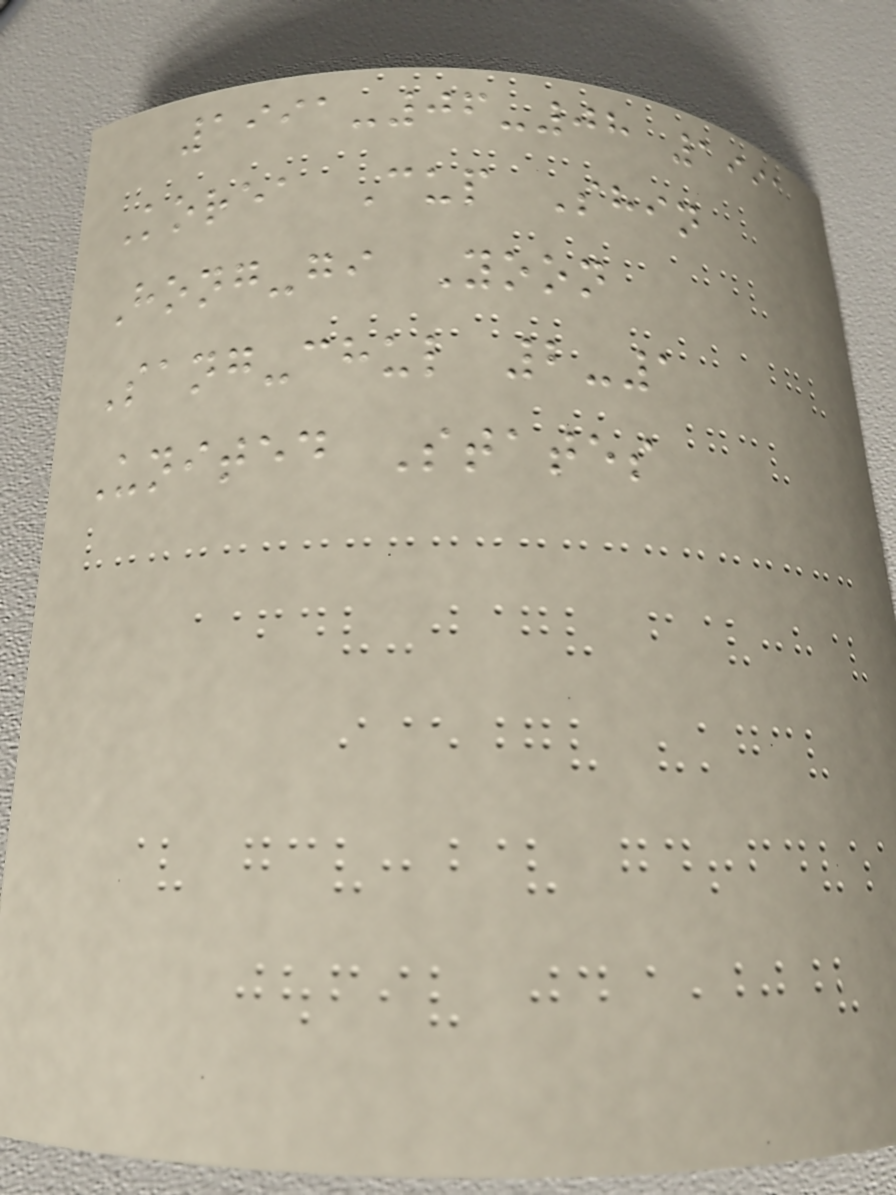1991-06-08 1991
Korea Cup Shin
Hong-gi Yoon
Sang-chul 2-1
United States
